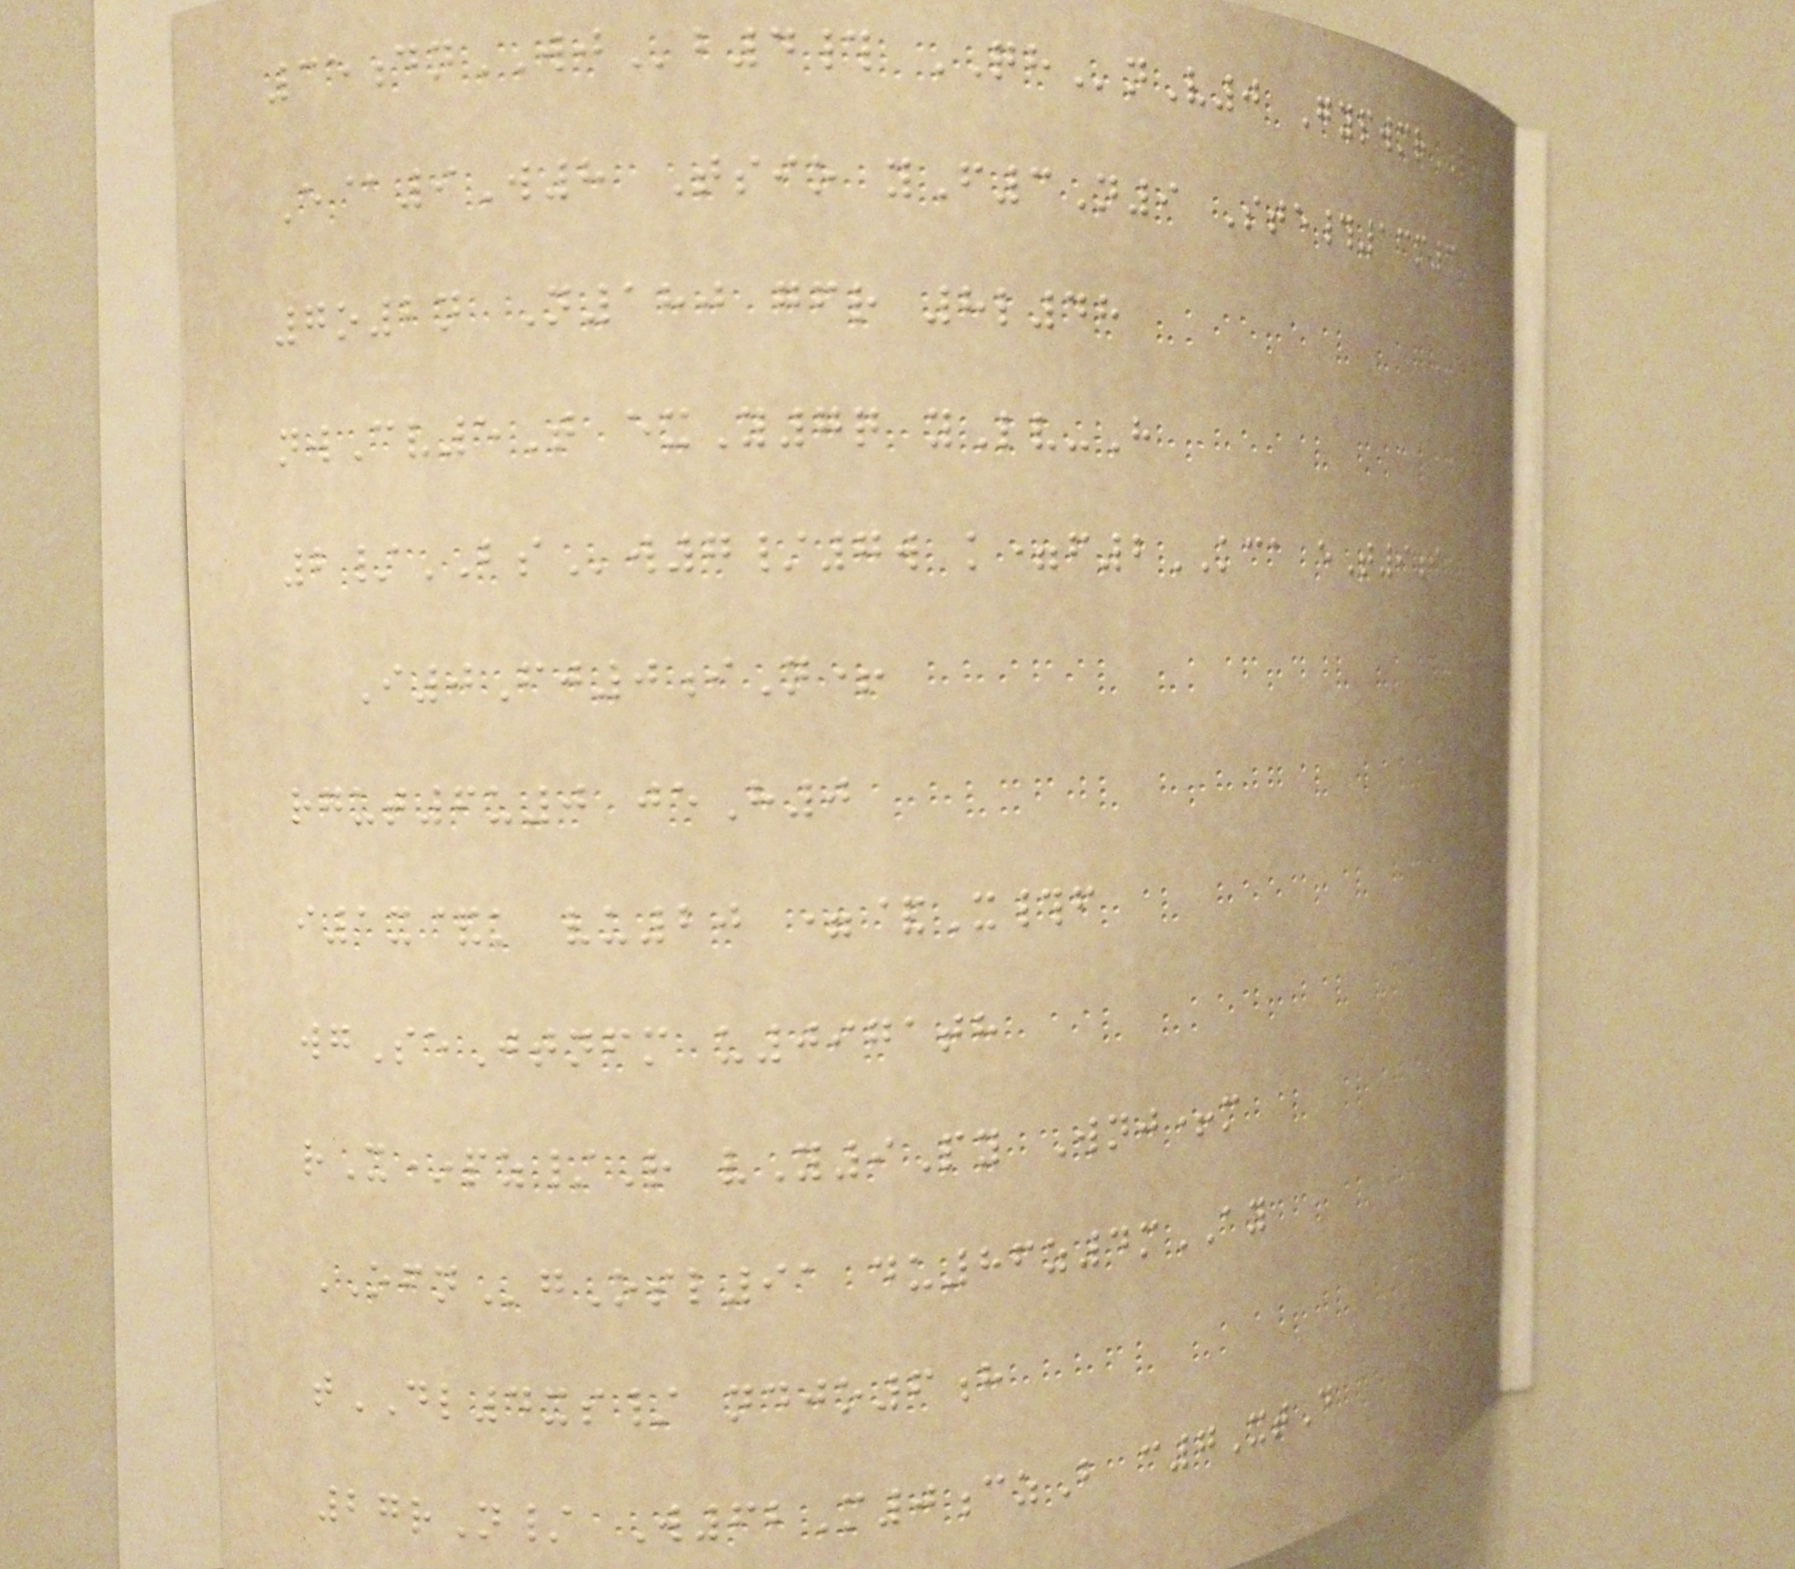35dnWJb4# QHnV0 GypwmrLH
E@9W8 Tsio yF3N9 Ste#13m3
7o2n N180 gfr 8l48
nwCv5T exY7q yLv-H
2/BSw7/7w k=f2KCA eT9i
I0Fj0iN+
rgut6u0 jeH0
i1x&k vu20 =&X#f
wgSeJtnfm u0971th
rX*pz/R vY9Py Wnj+m
OFNgOsl91 du86z4mAY
tDL4xs/ ndjo6h
27rN/ W62M0czB c7XtD
